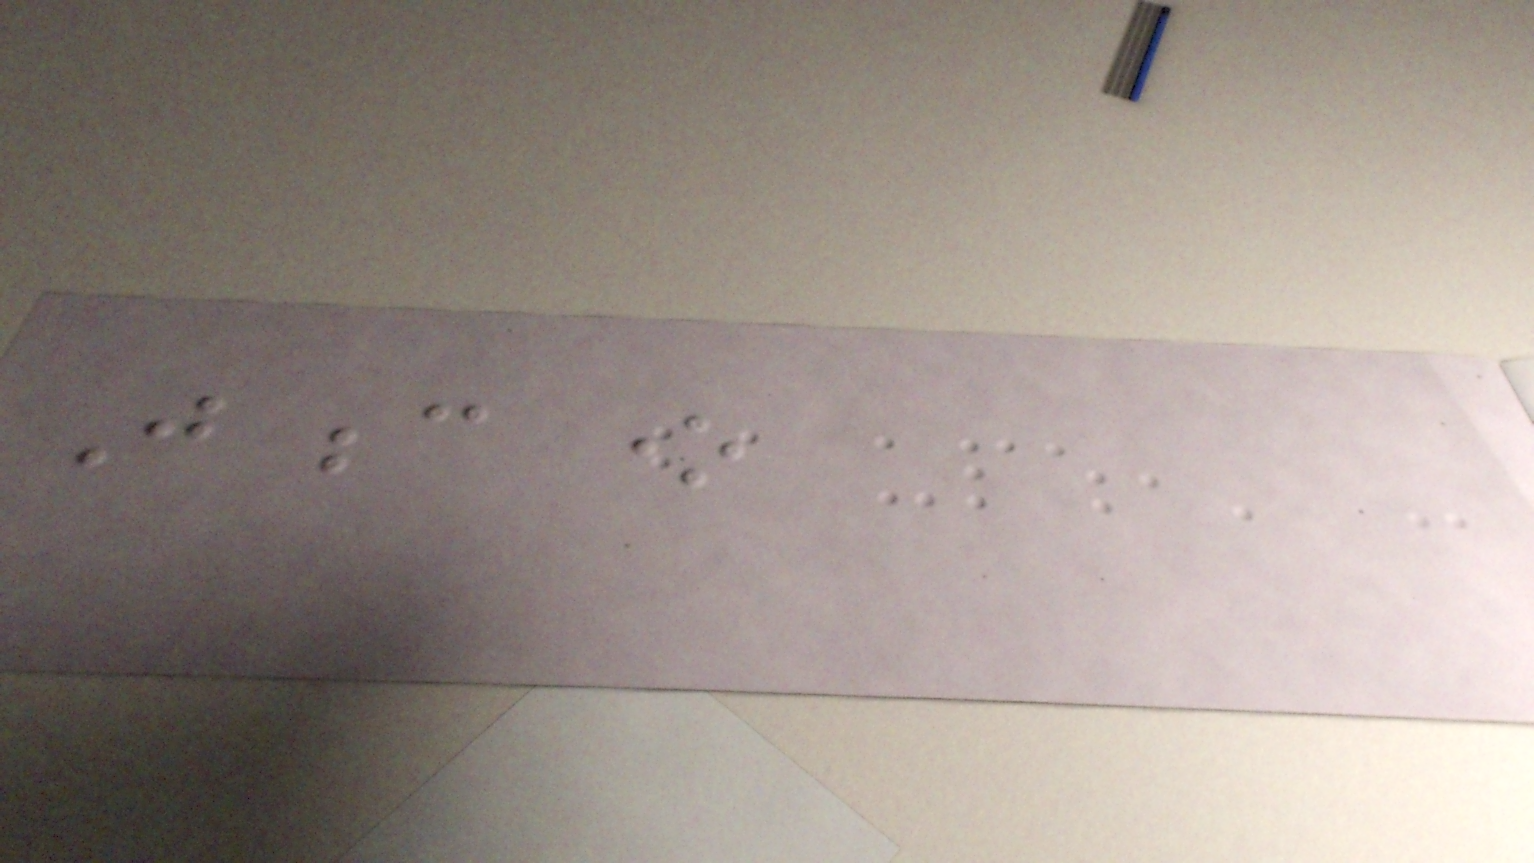Just because one
